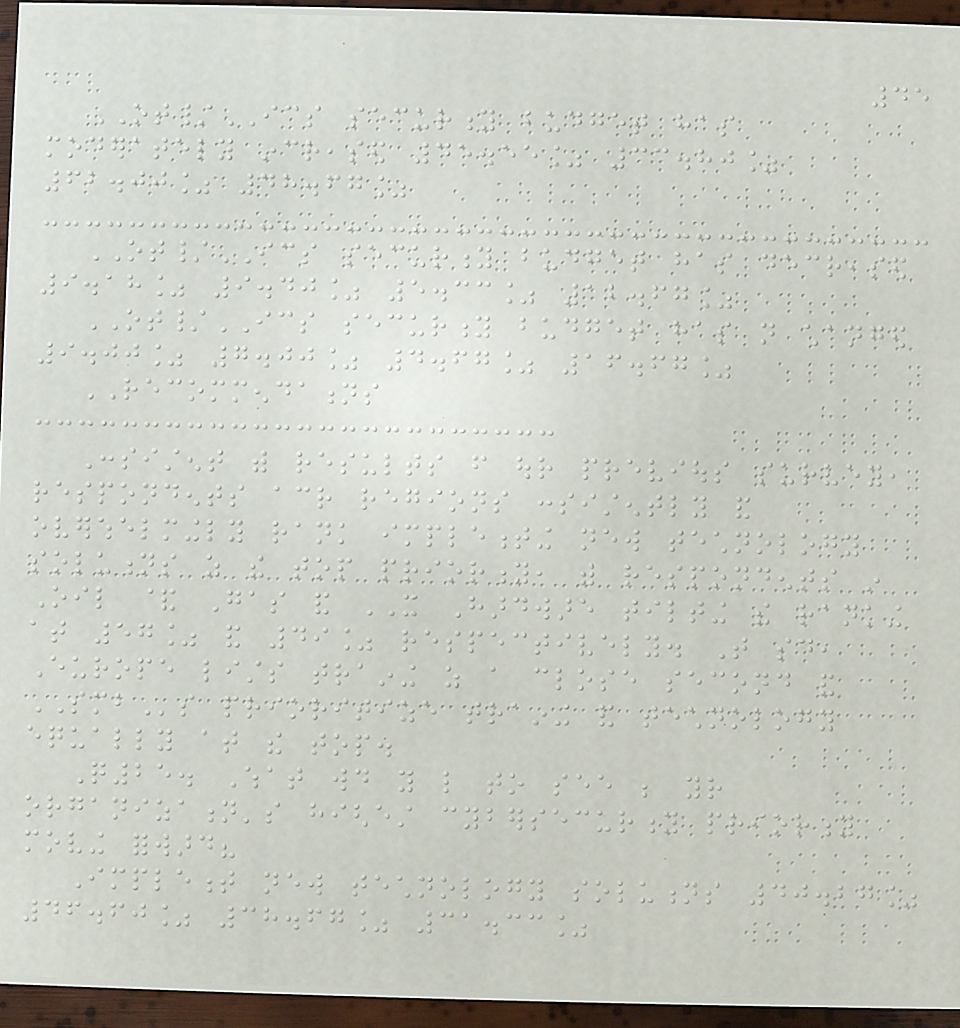45
OT/ICS security budget has
moderately increased 45.55% 33.80%
62.00% 48.67%
OT/ICS security budget has decreased
9.18% 9.40% 5.33% 12.67%
OT/ICS security budget has not changed
9.00% 7.00% 4.67% 16.67%
RECOMMENDATIONS
Consistent with results from our previous survey,
respondents across regions consistently and
overwhelmingly rank implementing new technology
solutions as the top priority, with respondents in
Oil & Gas and IT Hardware tilting the ranking
at 57% and 49% respectively. That said,
Europe lists training as a close second and
SMBs prioritize training and technology
equally at the top.
Q25. What would you like to see be your
organization's highest cybersecurity priority
moving forward?
Implement new technology solutions 40.27%
46.60% 38.67% 31.33%
